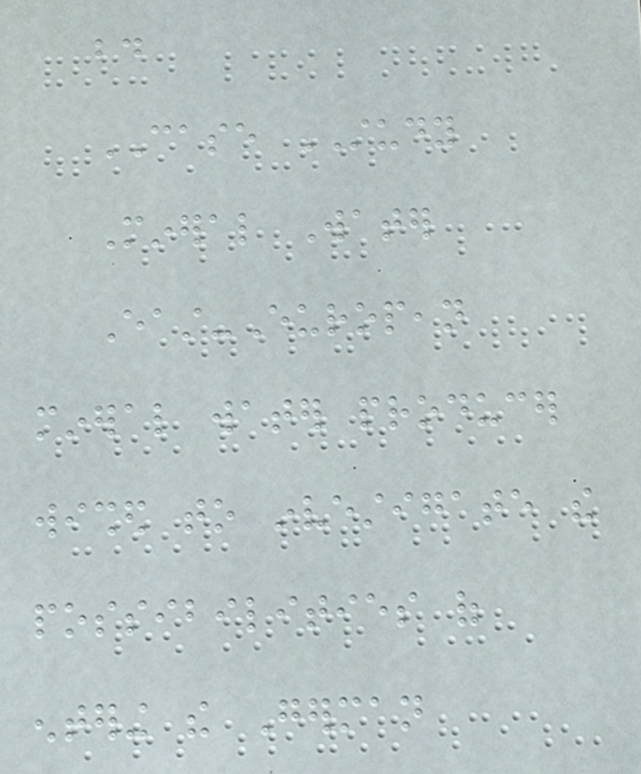bd
CASE STUDY
Mineral Water
East-European
mineral water producer
wished to investigate the
possibilities of
entering the German
